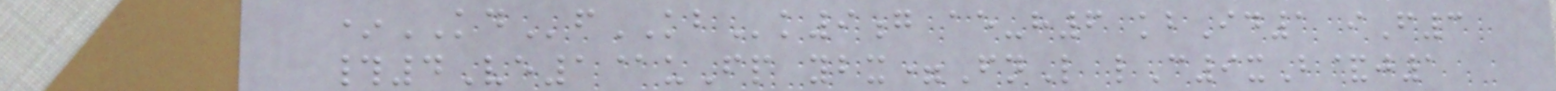*KDfKBk9g ae-h6 kbId1 iF3
#4Ve1@uFp ybx=FnL lC9xB&j1
